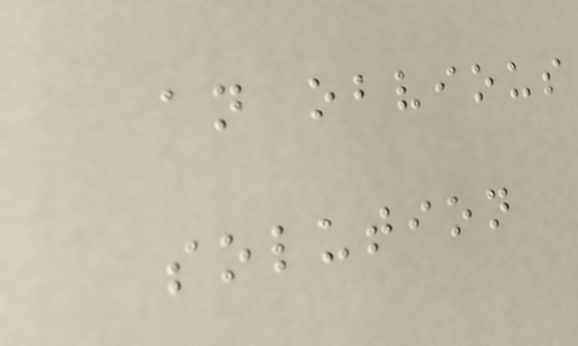an obvious
solution
